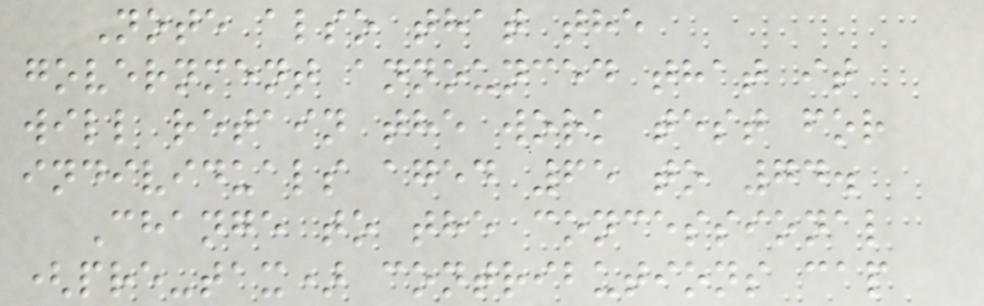Note also that the
government announced that it
will retain the work test for
individuals aged 65 to 74.
Change to the concessional
(pre-tax) contributions cap
